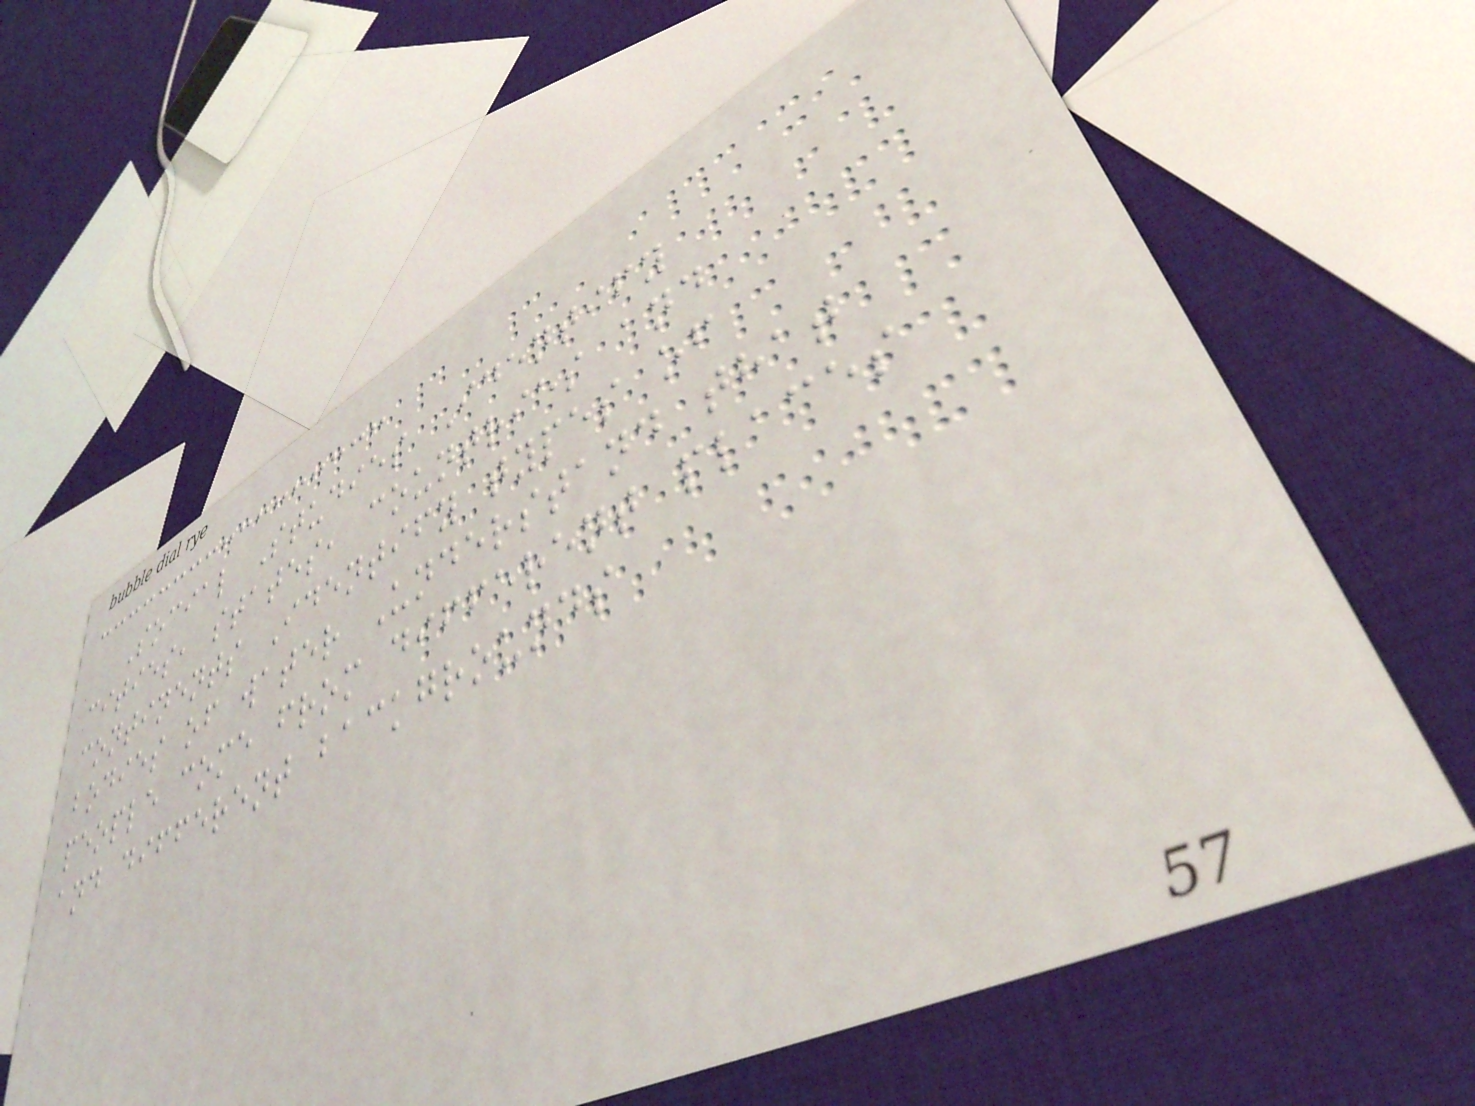Social Studies Identify
cities, states, countries and
continents Identify types of
bodies of water Understand that
people come from different places
and different backgrounds
